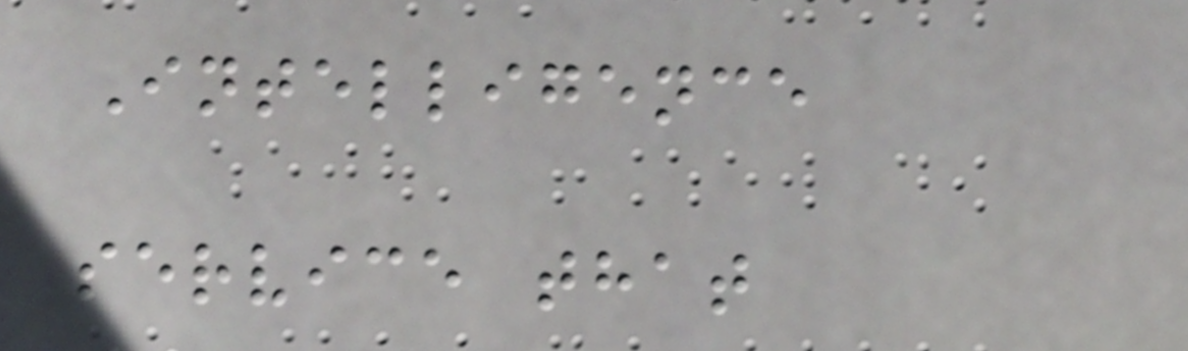Intelligence
service that
